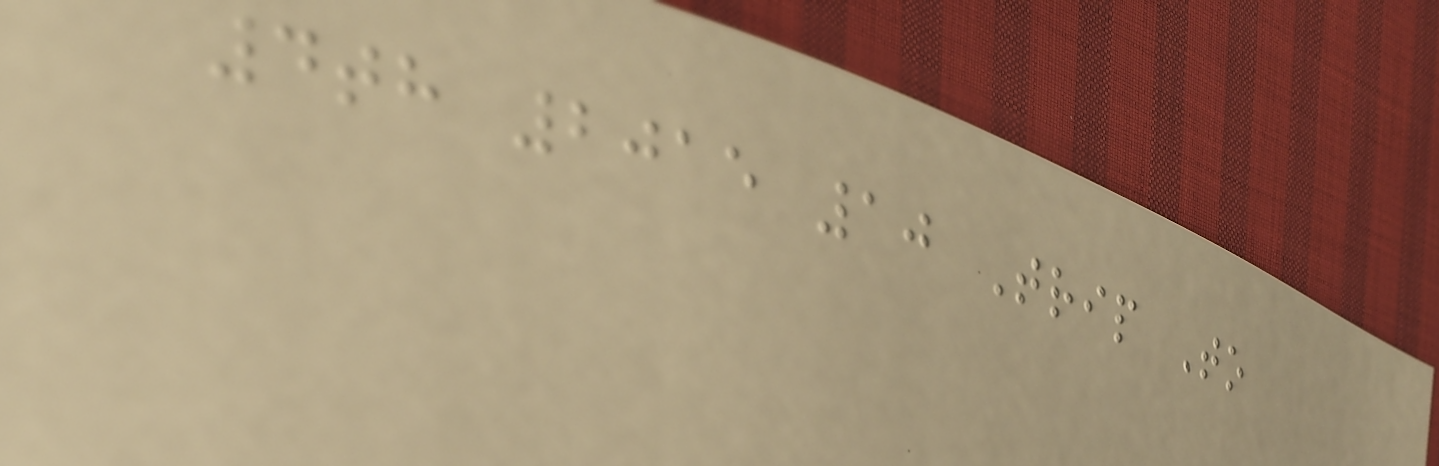4th 2015 10 Trip To
